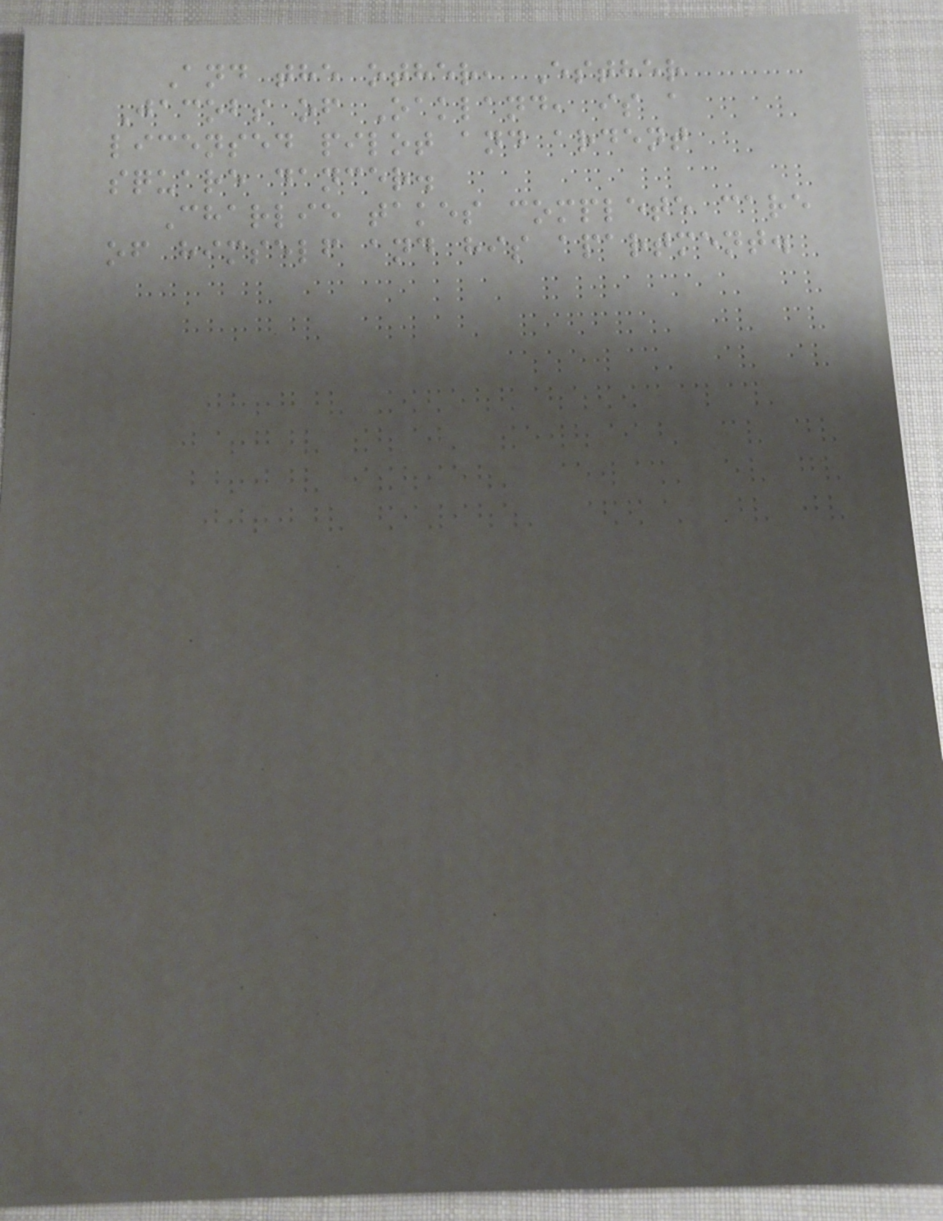And the other, Esther
Jacobs of Oakland, is a
licensed pilot and ardent
square dancer.
Charlie takes complete care
of himself and his apartment.
